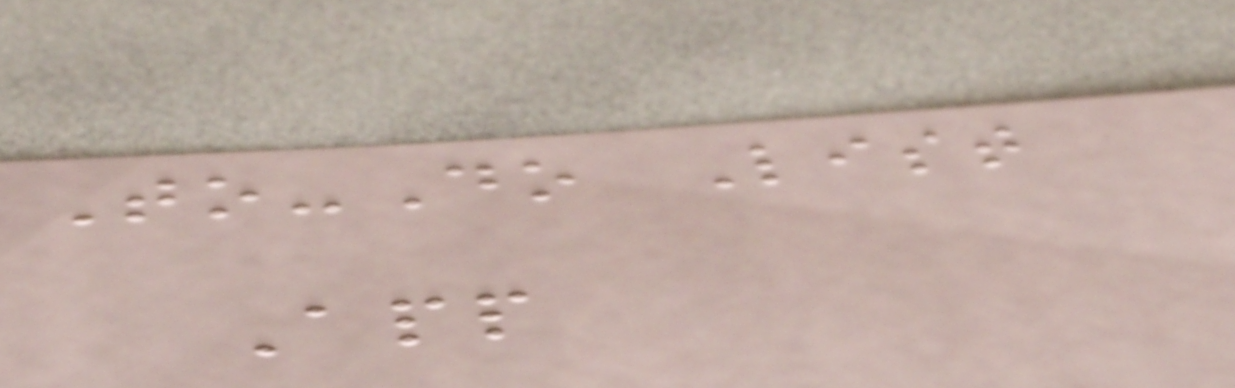To-Do List
App
